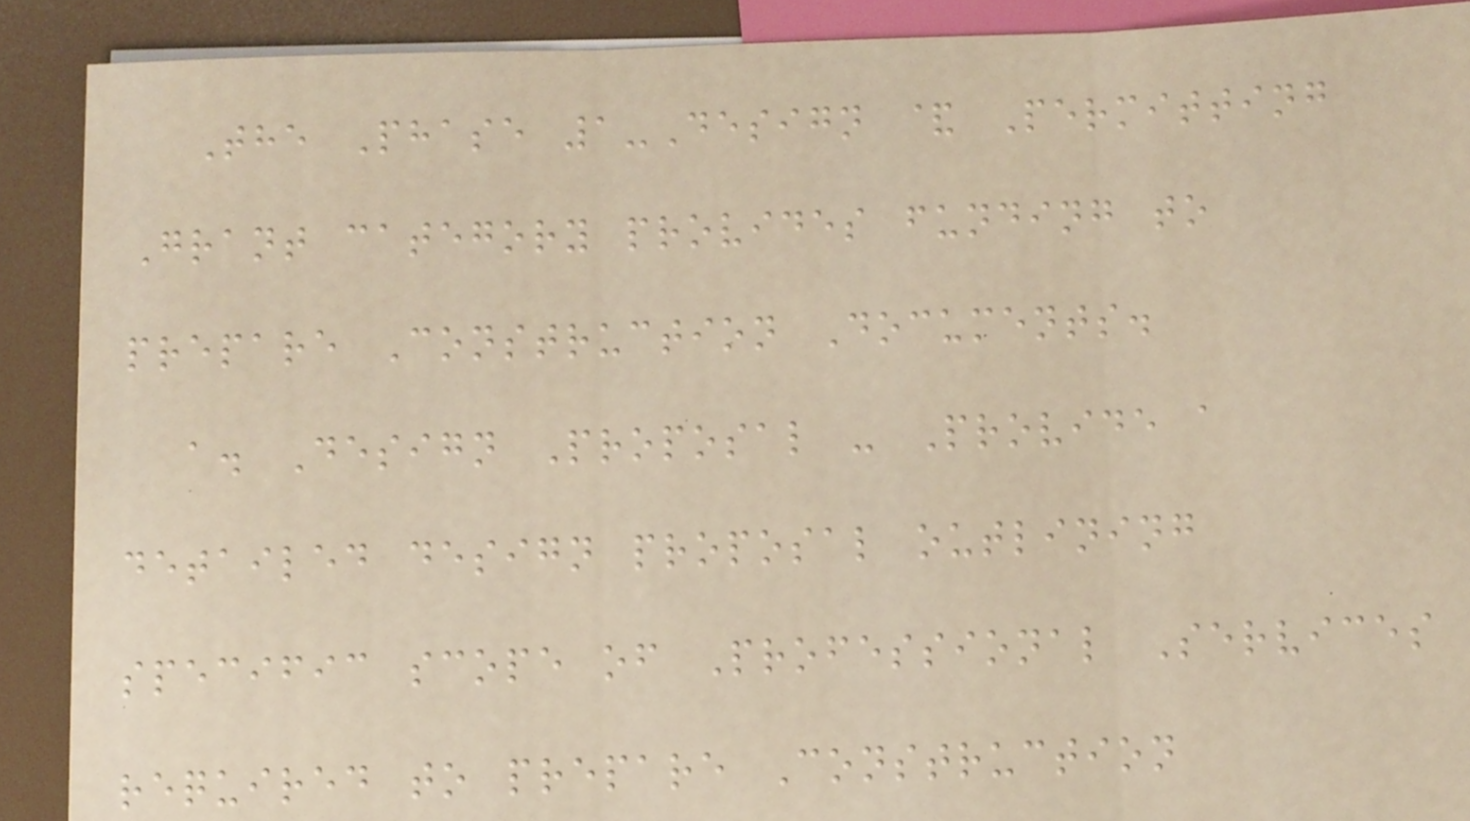The Phase 1-Design & Permitting
Grant category provides funding to
prepare Construction Documents.
a. Design Proposal - Provide a
detailed design proposal outlining
specific scope of Professional Services
required to prepare Construction
